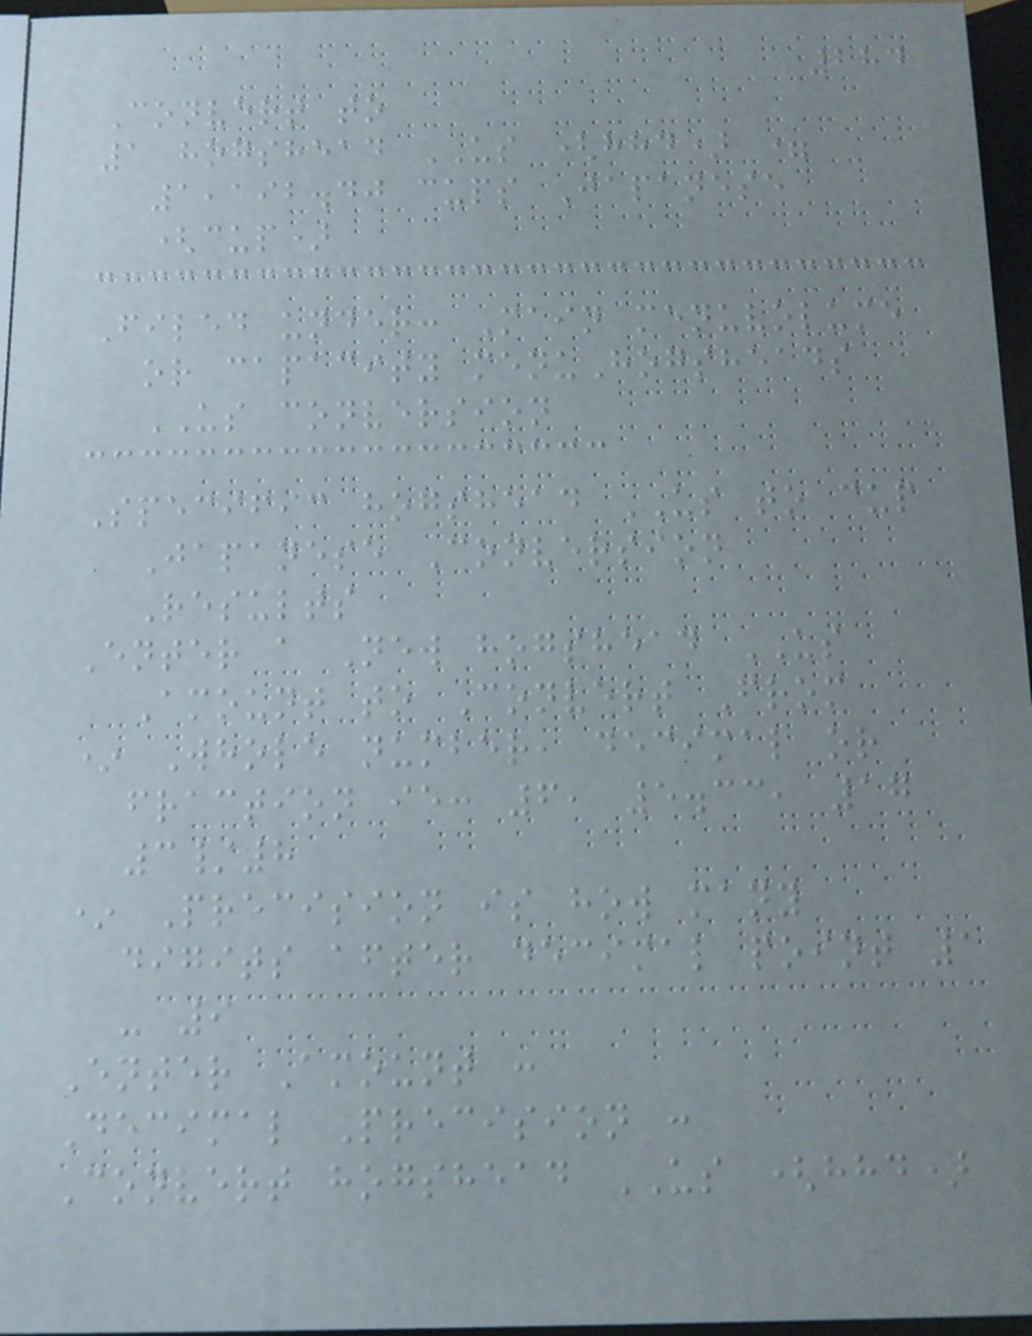284
Convert to
1 hogshead US (hhd) =
1,192.40 cups Japanese
(cup)
Filed under: Main menuvolume
or capacity menuHogsheads
US conversion
Specific hogshead US to cup
Japanese Conversion
Results
Enter a New hogshead US
Amount to Convert From
* Whole number, decimal or
fraction ie: 6, 5.33, 17
3/8
* Precision is how many
digits after decimal point 1
- 9
Enter Amount :
Decimal Precision :
Convert hogshead US (hhd)
